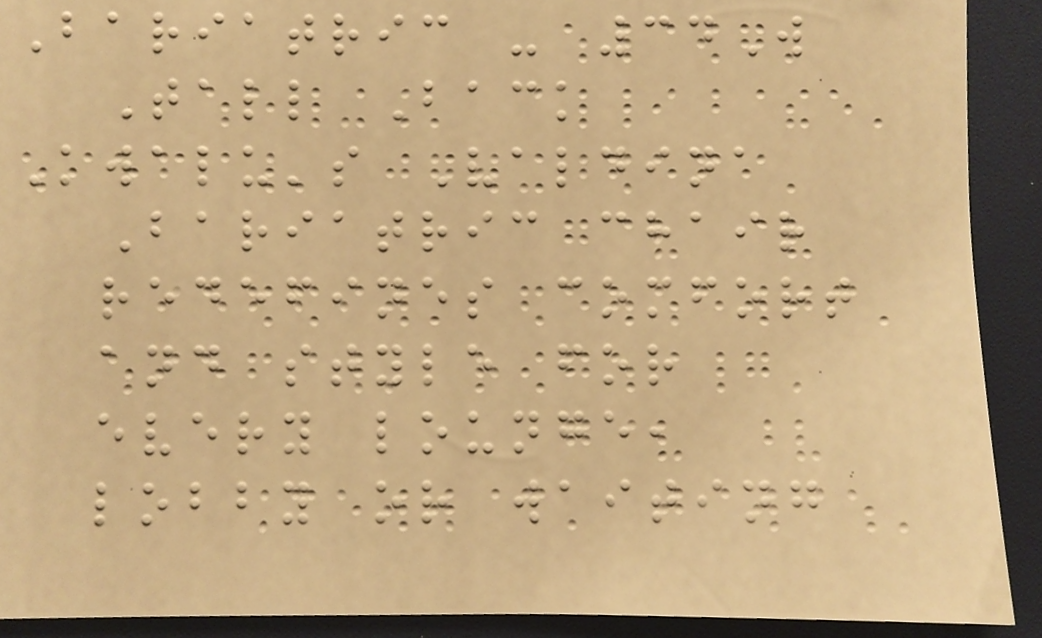Bariatric - 34W
Tall Back
Kwalu's Valdina
Bariatric chair
redefines comfort
and style for
every lounge,
lobby or waiting
